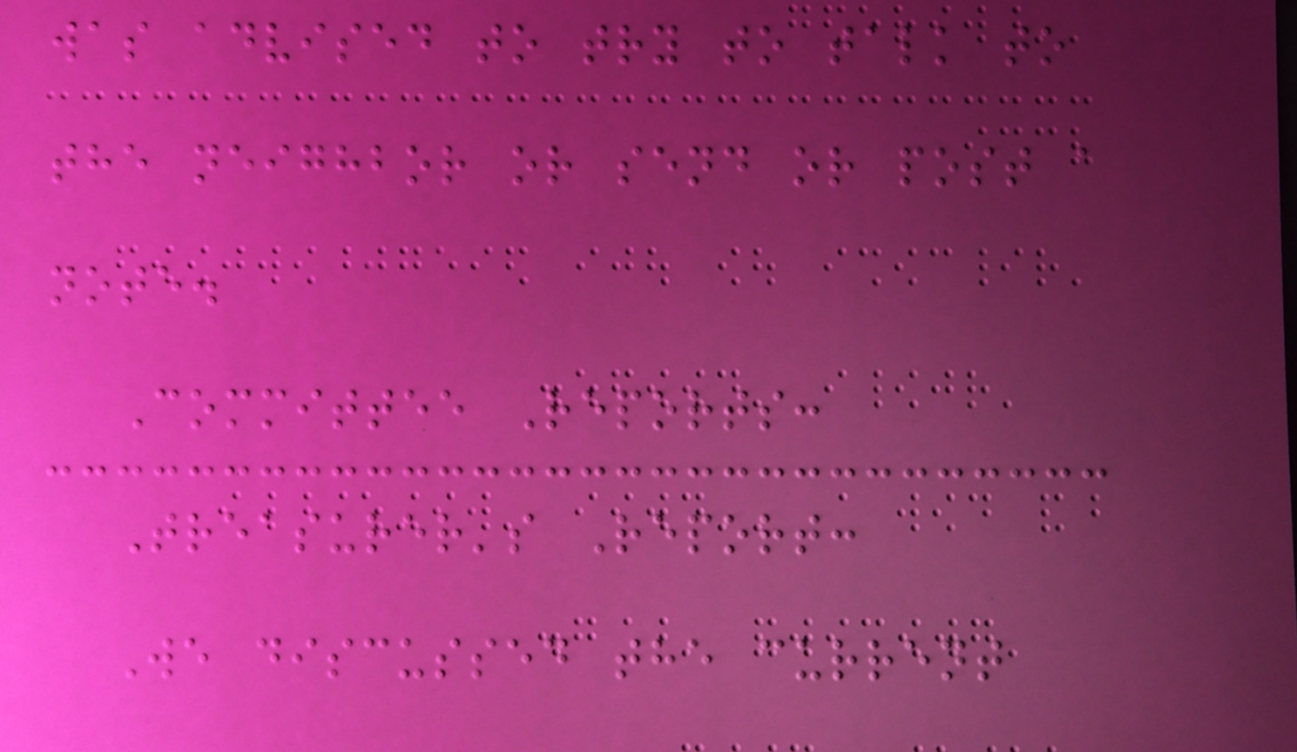was advised to try to talk to
the neighbor or send or post a
note.
Committee Reports:
Treasurer's Report:
We discussed the current
